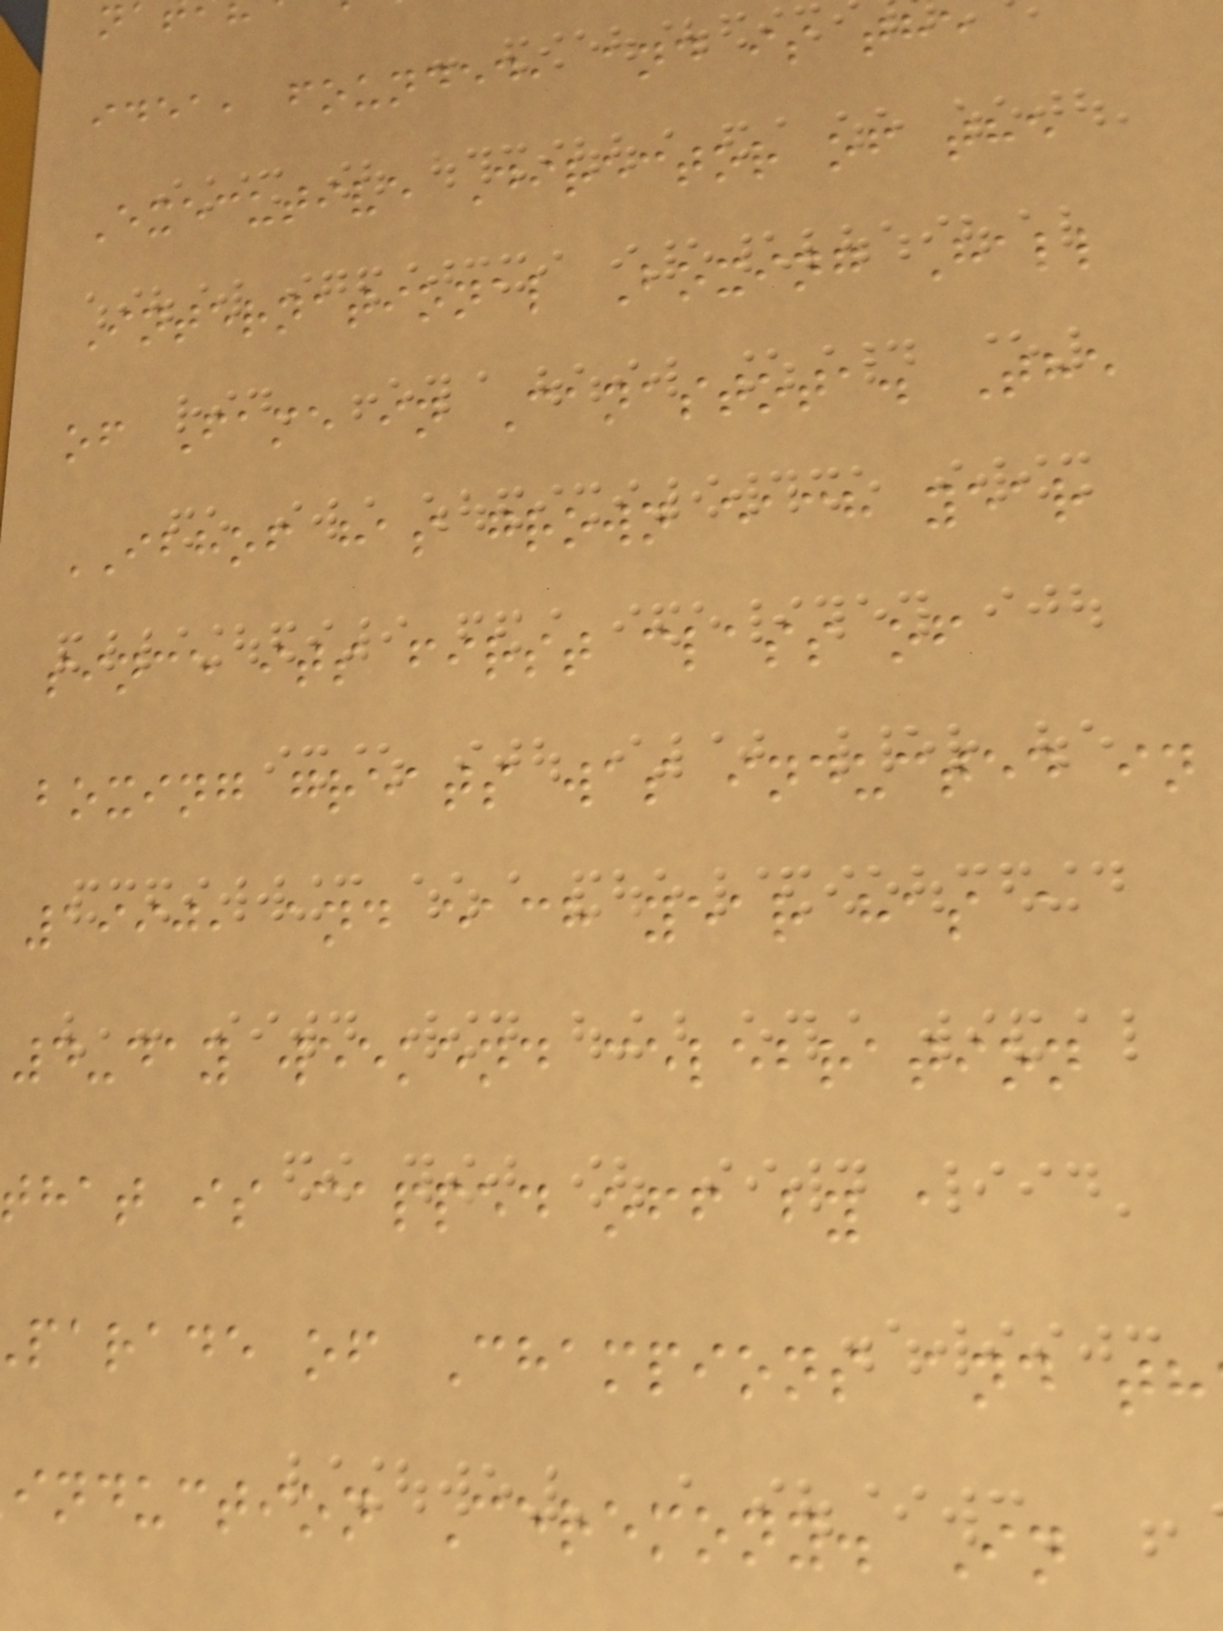idea, founded, and is the
Executive Director of the
International Boxing Hall
of Fame in Canastota. The
IBHOF has grown each year
since its first class of
boxing greats was inducted in
1990, and each year has a
4-day weekend celebration
that is capped off by a
parade of Champions and th
induction Ceremony. In
